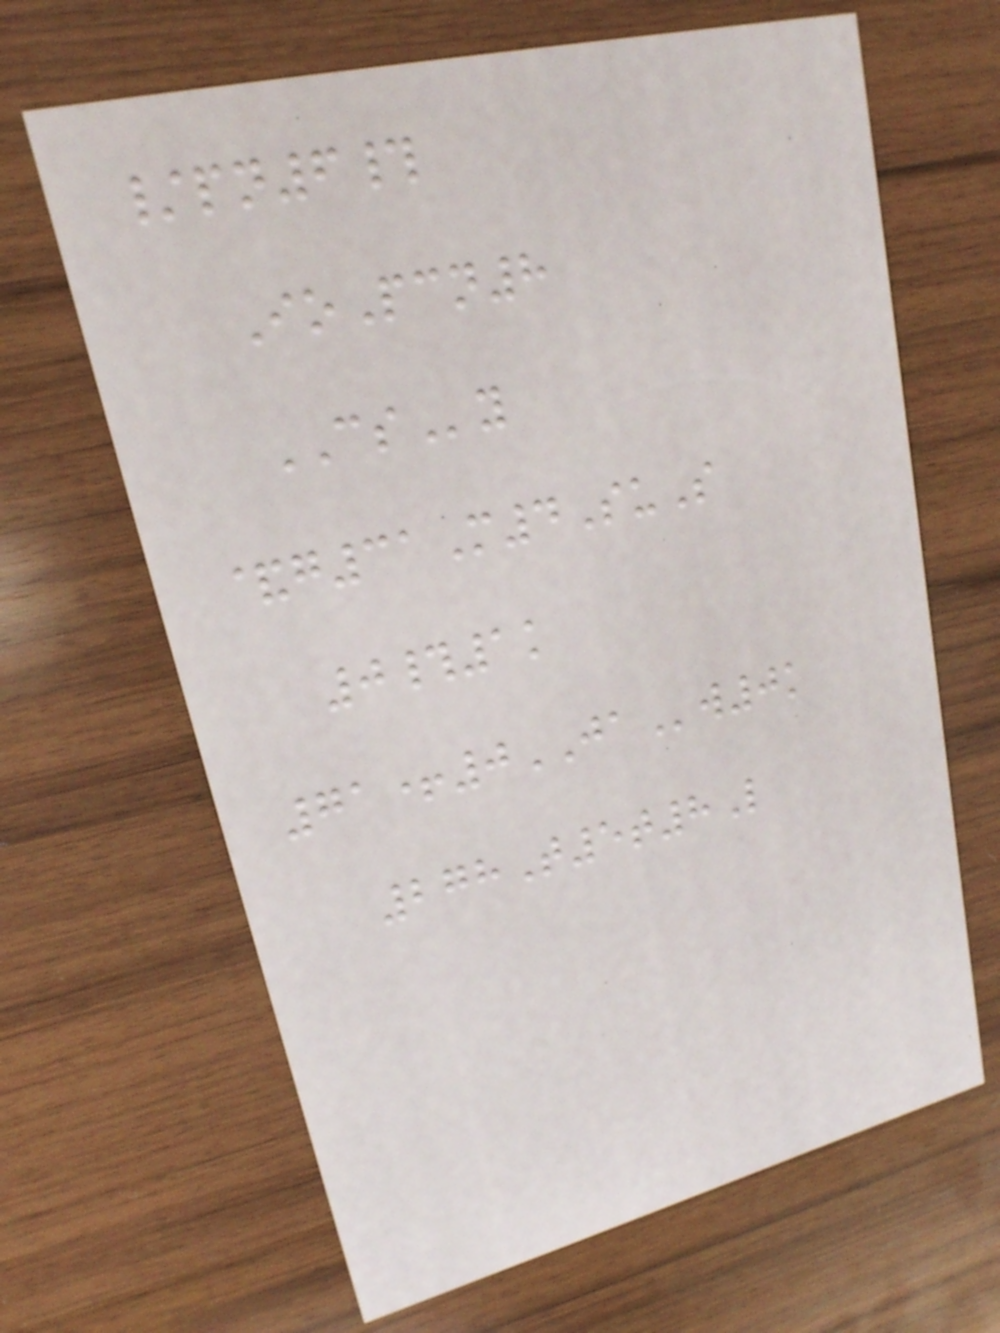/pn6#
IoPcn8
CSy
&g31M4SuS
0#1k
71+0JAw0k
278T5t8L
